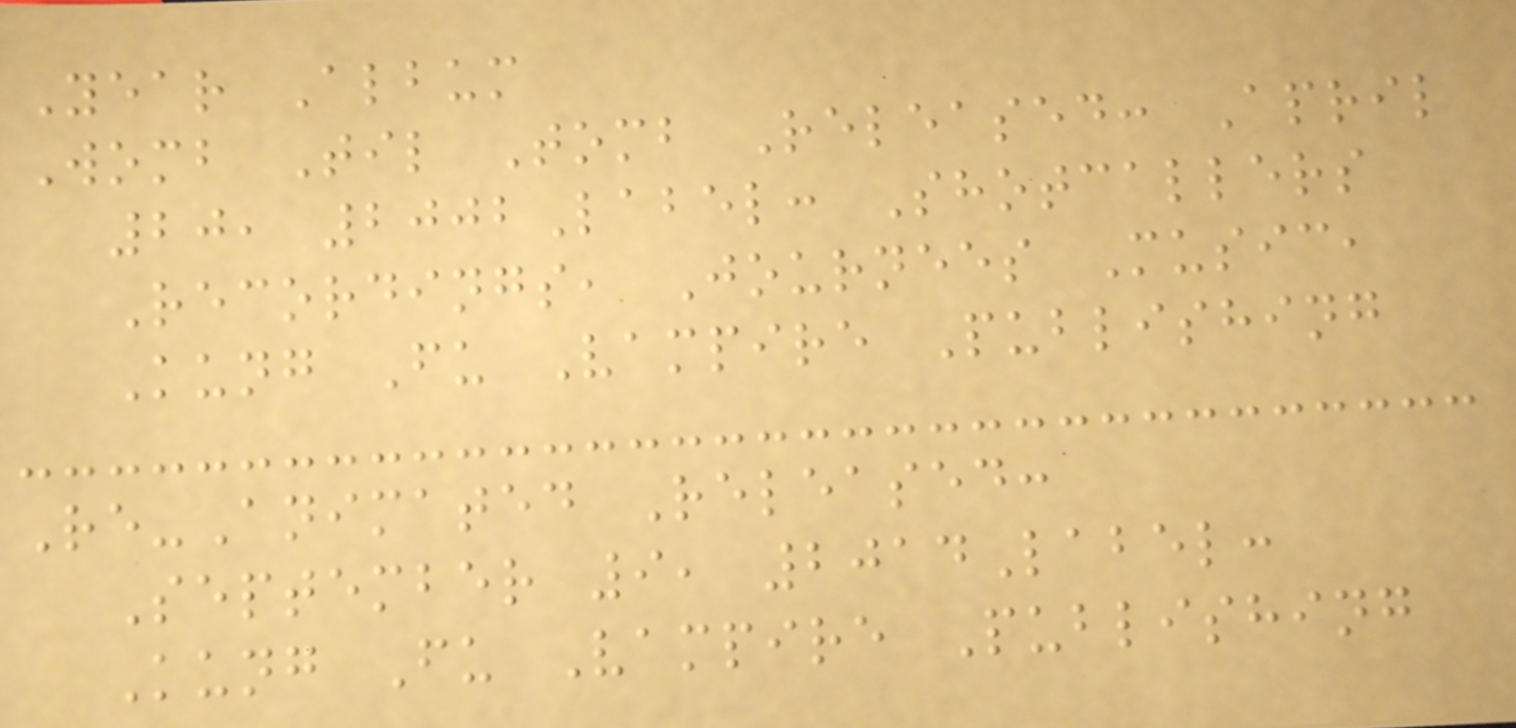Year Album
Womb Til Tomb Released: April
20, 2002Label: Shotcallers
Recordings, Journees Music,
Kung Fu Vampire Publishing
Re-Animated Released:
September 9, 2014Label:
Kung Fu Vampire Publishing
